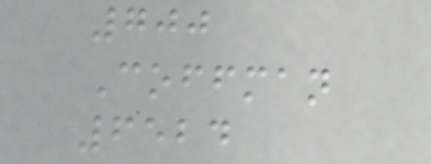700
Coffman
6524
